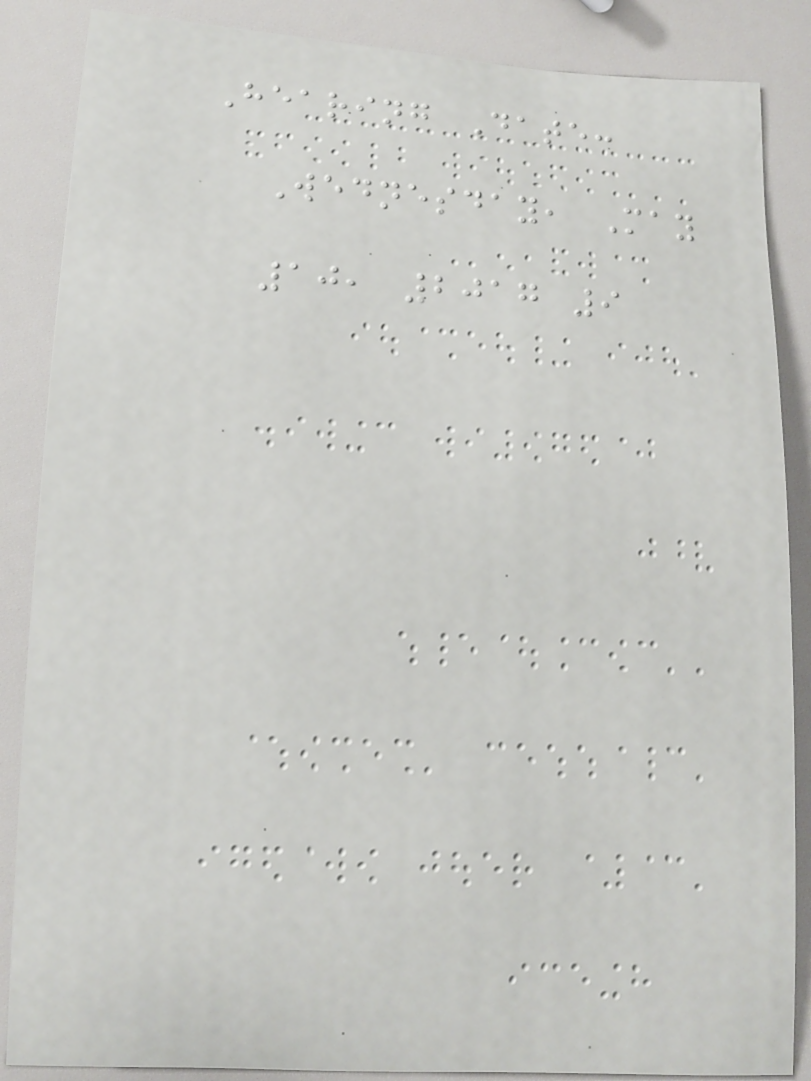Hearing Date:
Wednesday, May
10, 2017 9
